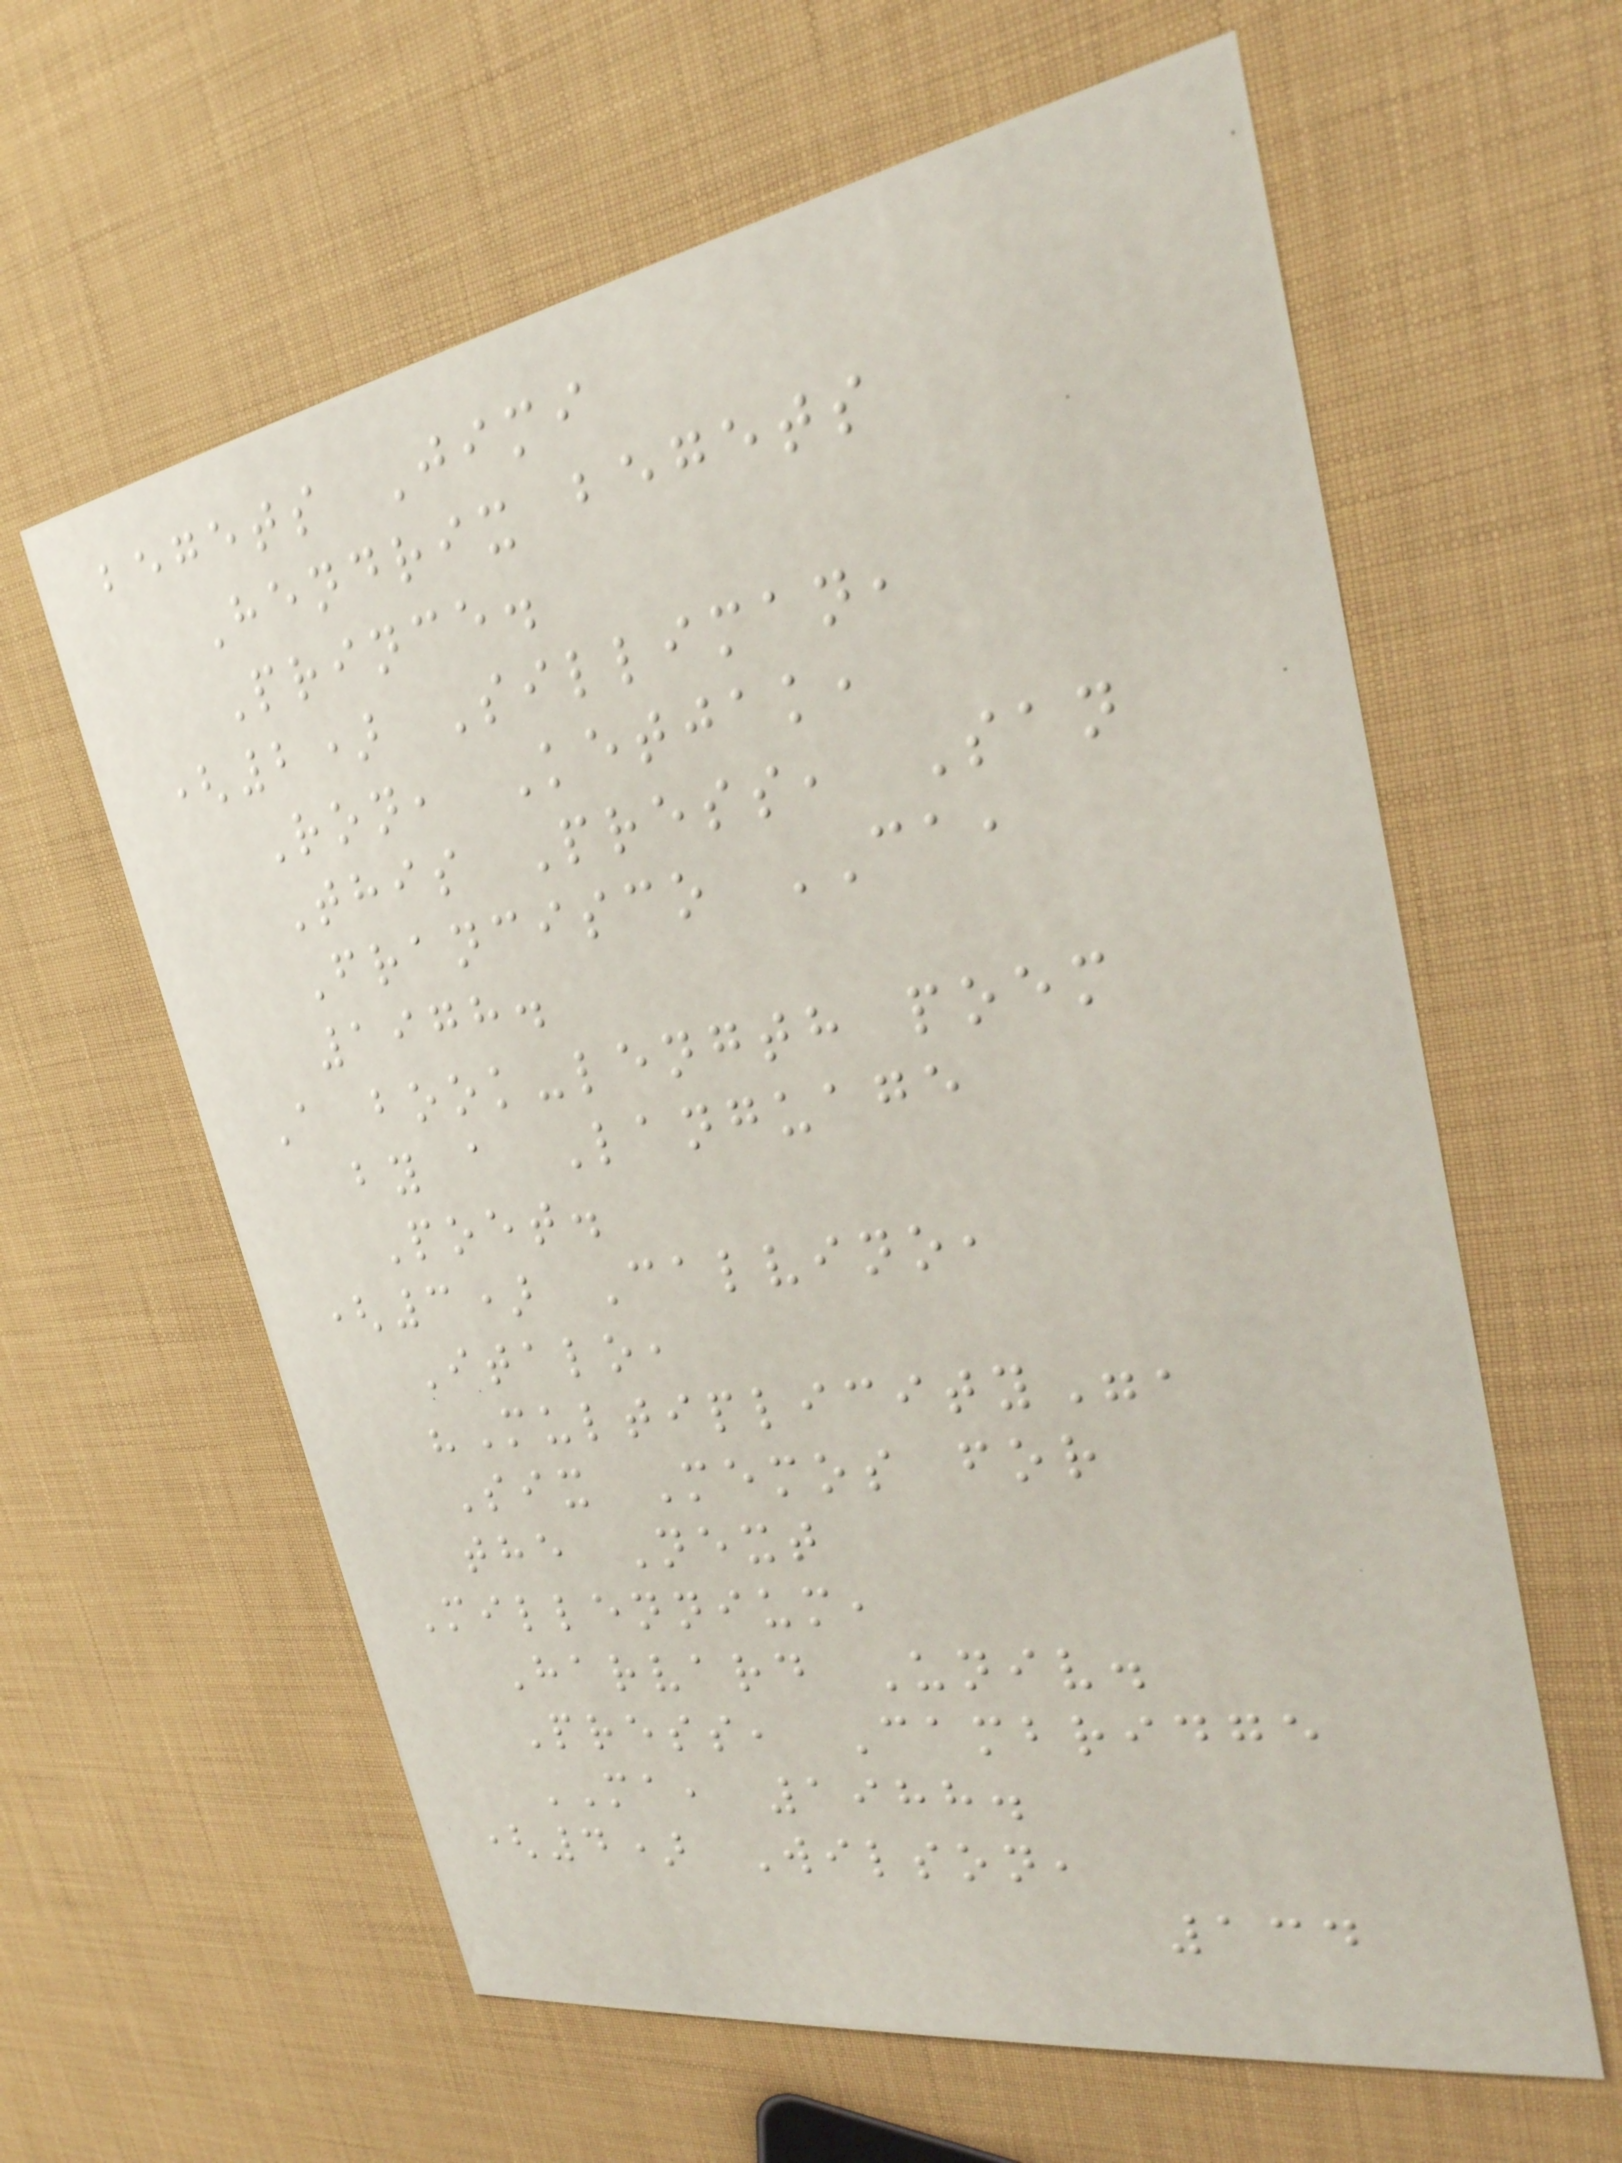begets Jimi
Hendrix begets
Prince.
(2) Silliman,
Ron, Ketjak,
This Press, San
Francisco CA,
1978.
A book-length poem
by a Language
Poet.
(3) Calvino,
Italo,
"Multiplicity",
Six Memos for
the Next
Millennium,
Harvard Univ.
Press, Cambridge
MA, 1988.
(4) Wilson,
134
